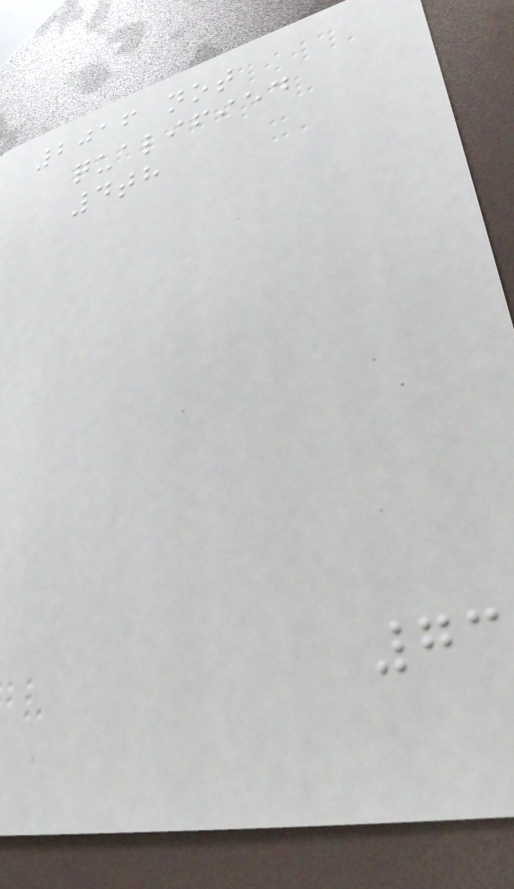2016 not
qualified
4th
73
